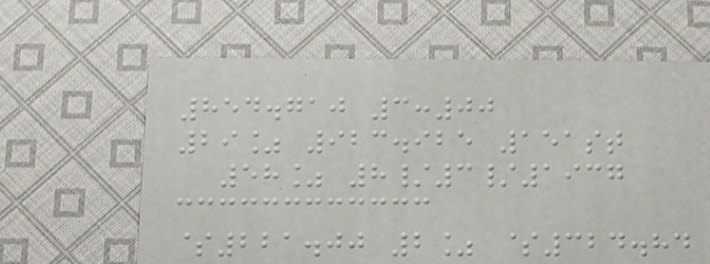854.710 3:00
29% 923.925 151st
58% 8/3/1937
$221.00 2% $324.84
